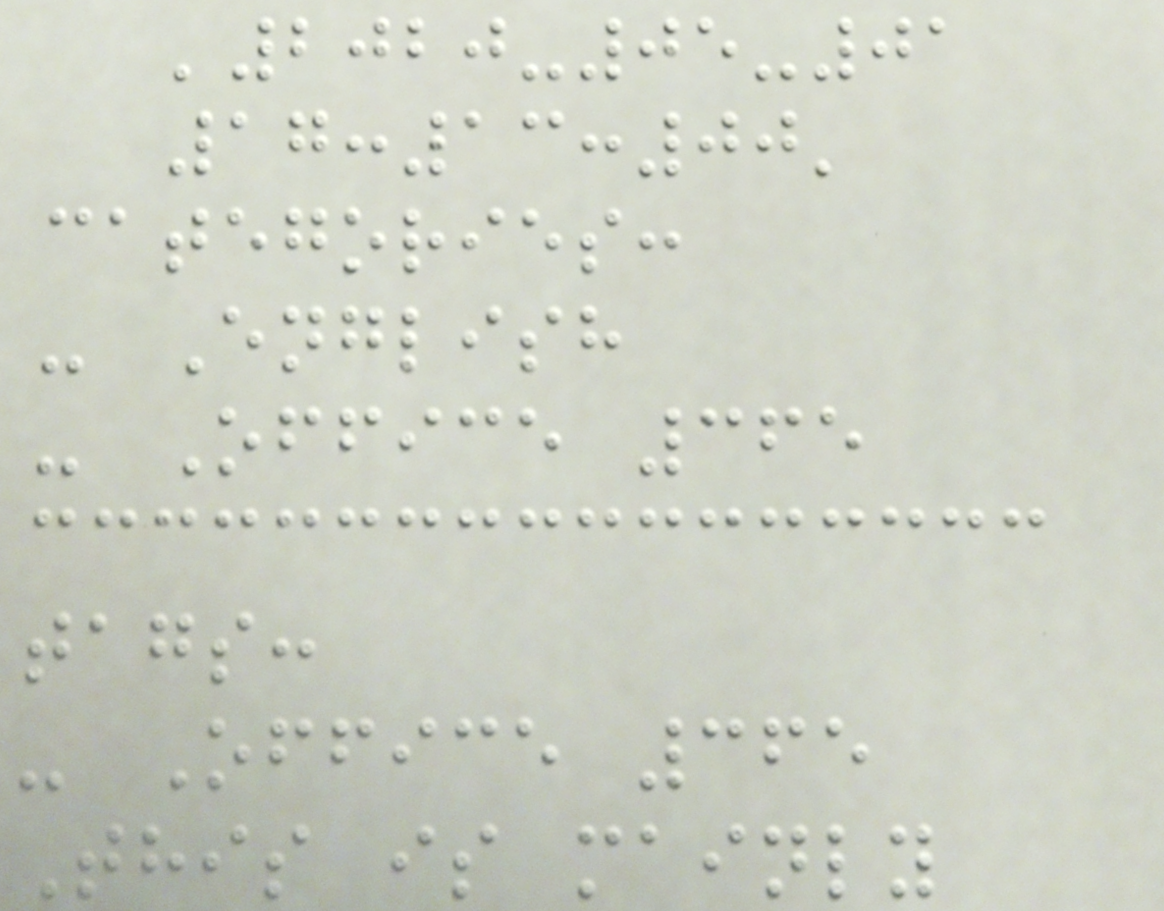'2020-05-01
17:13:00'
categories:
- English
- Office 365
tags:
- Office 365
This is mainly
